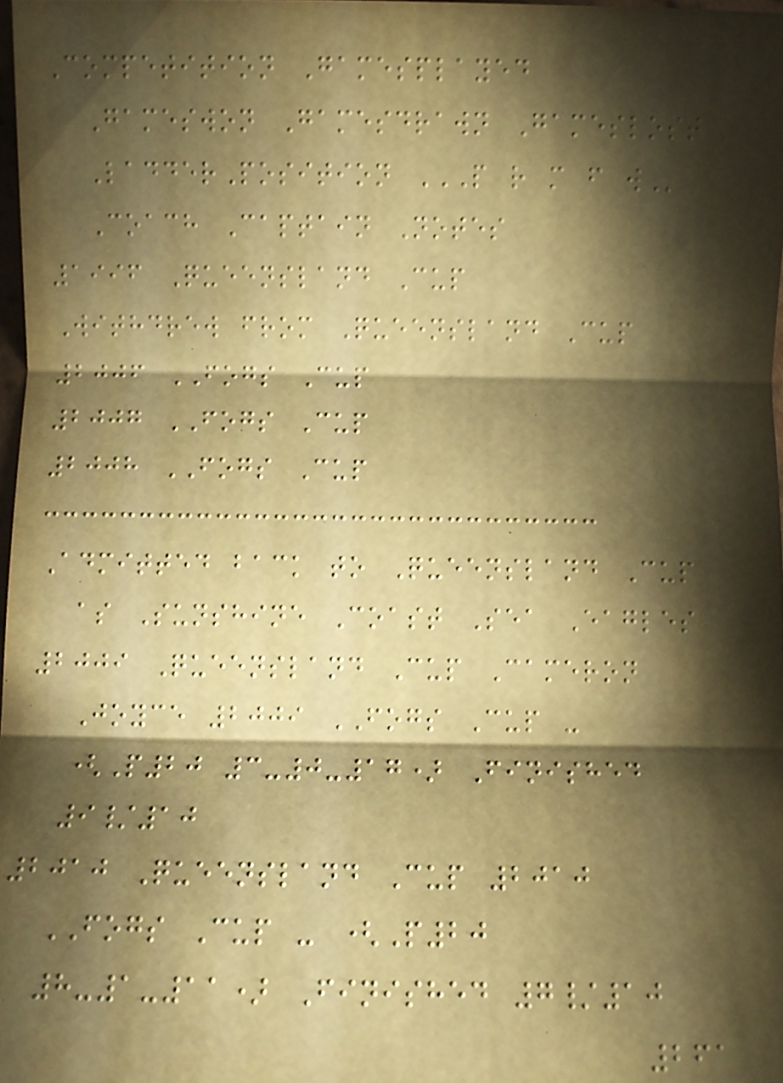Competition Gamesplayed
Gameswon Gamesdrawn Gameslost
LadderPosition P R M F W
Coach Captain Notes
1996 Queensland Cup
Withdrew from Queensland Cup
2006 FOGS Cup
2007 FOGS Cup
2008 FOGS Cup
Admitted back to Queensland Cup
as Sunshine Coast Sea Eagles
2009 Queensland Cup Cameron
Joyce 2009 FOGS Cup -
(P20 3-0-17) Finished
9/10
2010 Queensland Cup 2010
FOGS Cup - (P20
8-1-11) Finished 7/10
261
